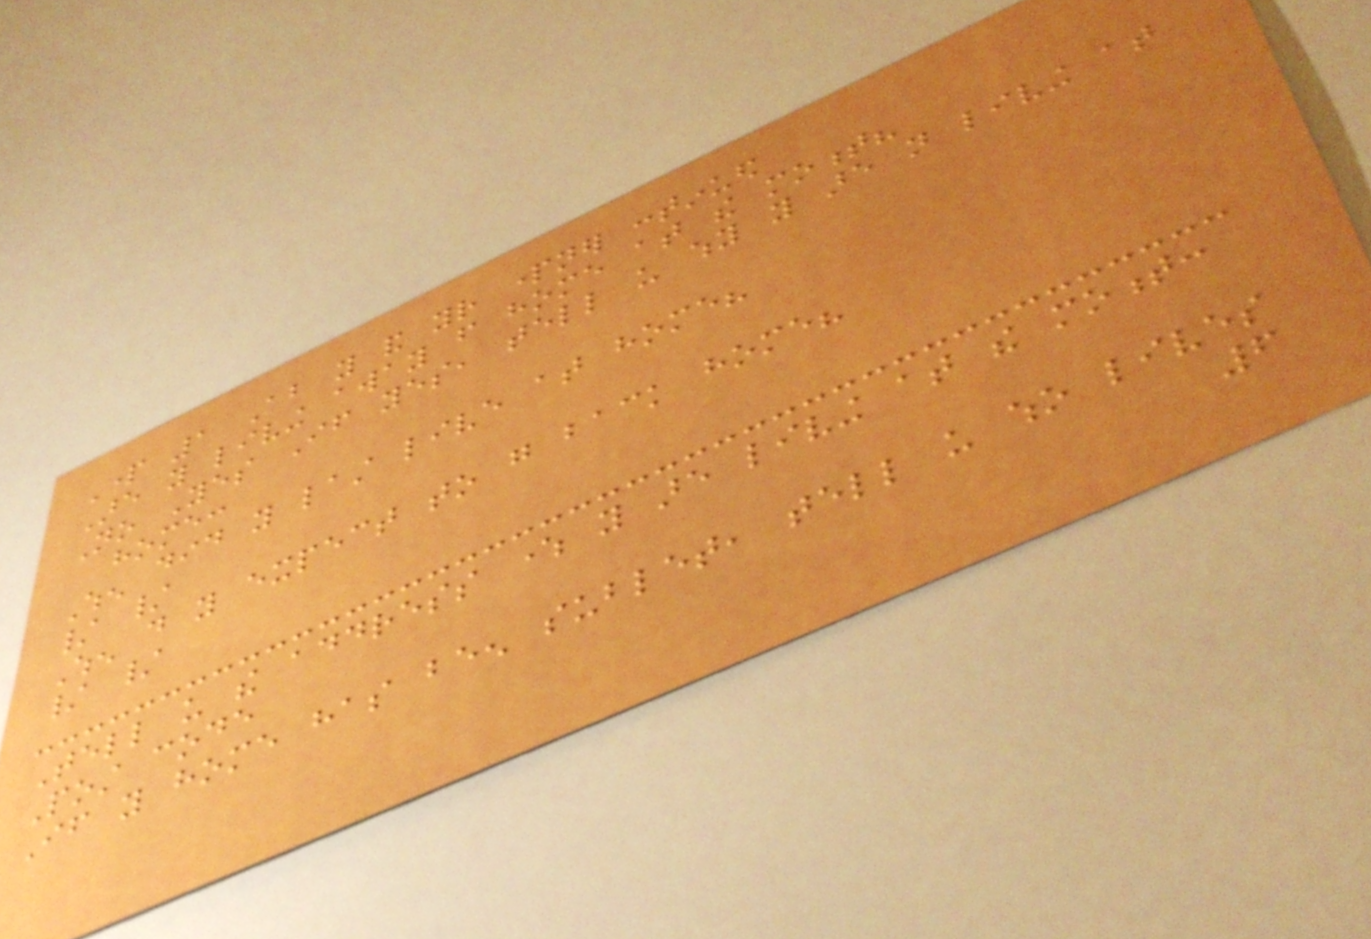Part 1 About you and your partner continued
Are you living away from home at the moment?
No Yes If yes, tell us why you are not living at
home:
When did you last live at home?
/ /
When do you expect to go back home?
/ /
Tell us the address where you are living at the moment:
Post code
If you home has been sublet, tell us who lives
6
